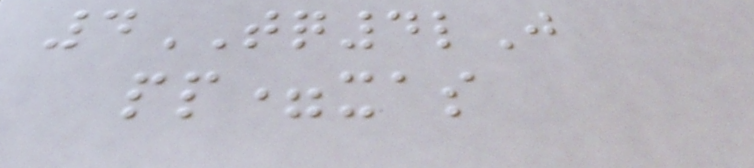4TQ4lJ
pp=xas
